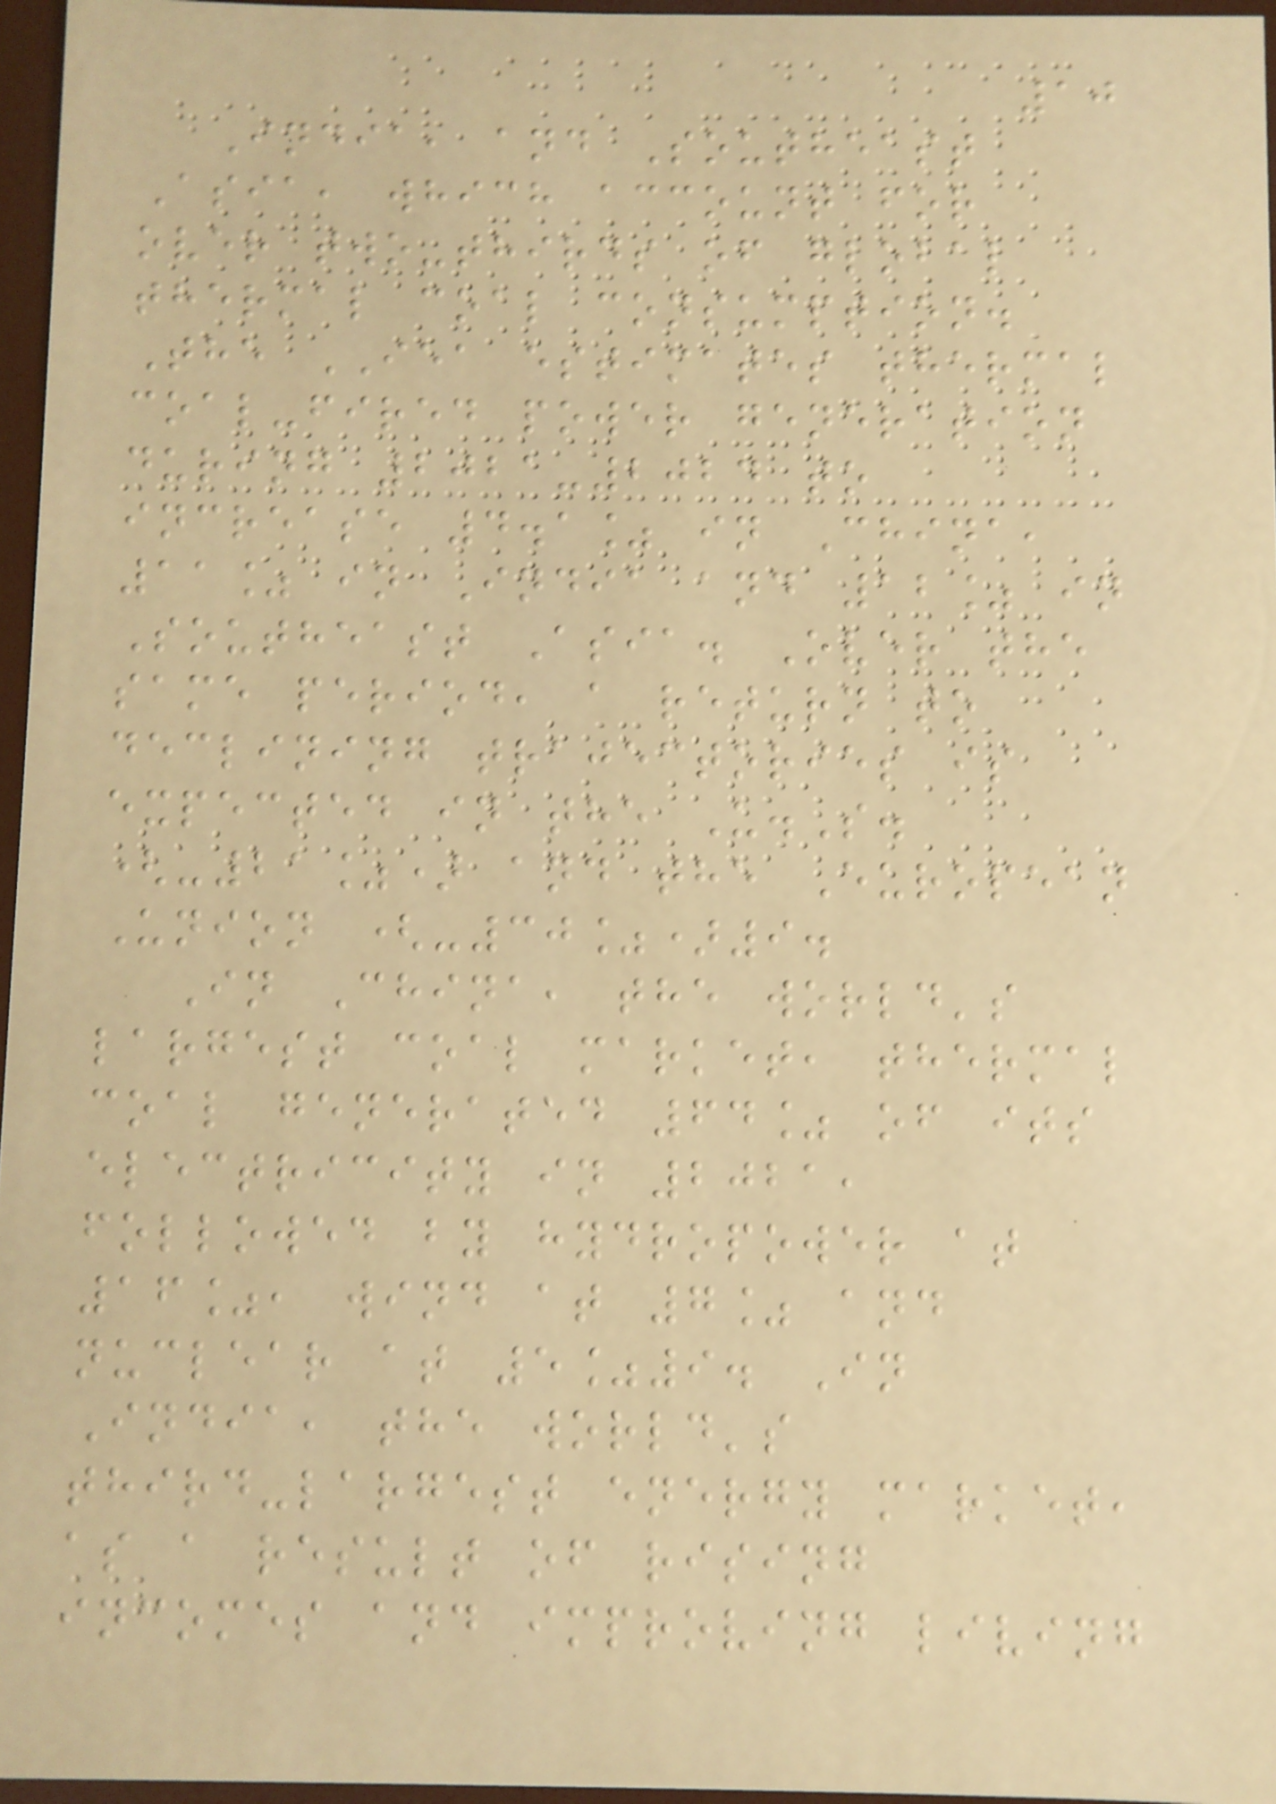10
India, and Southeast
Asia, which account for
over two-thirds of global
thermal coal consumption.
The IEA estimates thermal
coal-fired power generation
during 2021-2024 to
increase 4.1% in China,
11% in India and 12% in
Southeast Asia. Over the
same period, a return to
declining trajectories is
expected in the U.S.
(-21%) and the European
Union (-30%)9.
In China, the world's
largest coal market, thermal
coal generated 64% of its
electricity in 2021,
followed by hydropower at
16%, wind at 7% and
nuclear at 5%9. In
India, the world's
third-largest energy market,
as a result of rising
incomes and improving living
